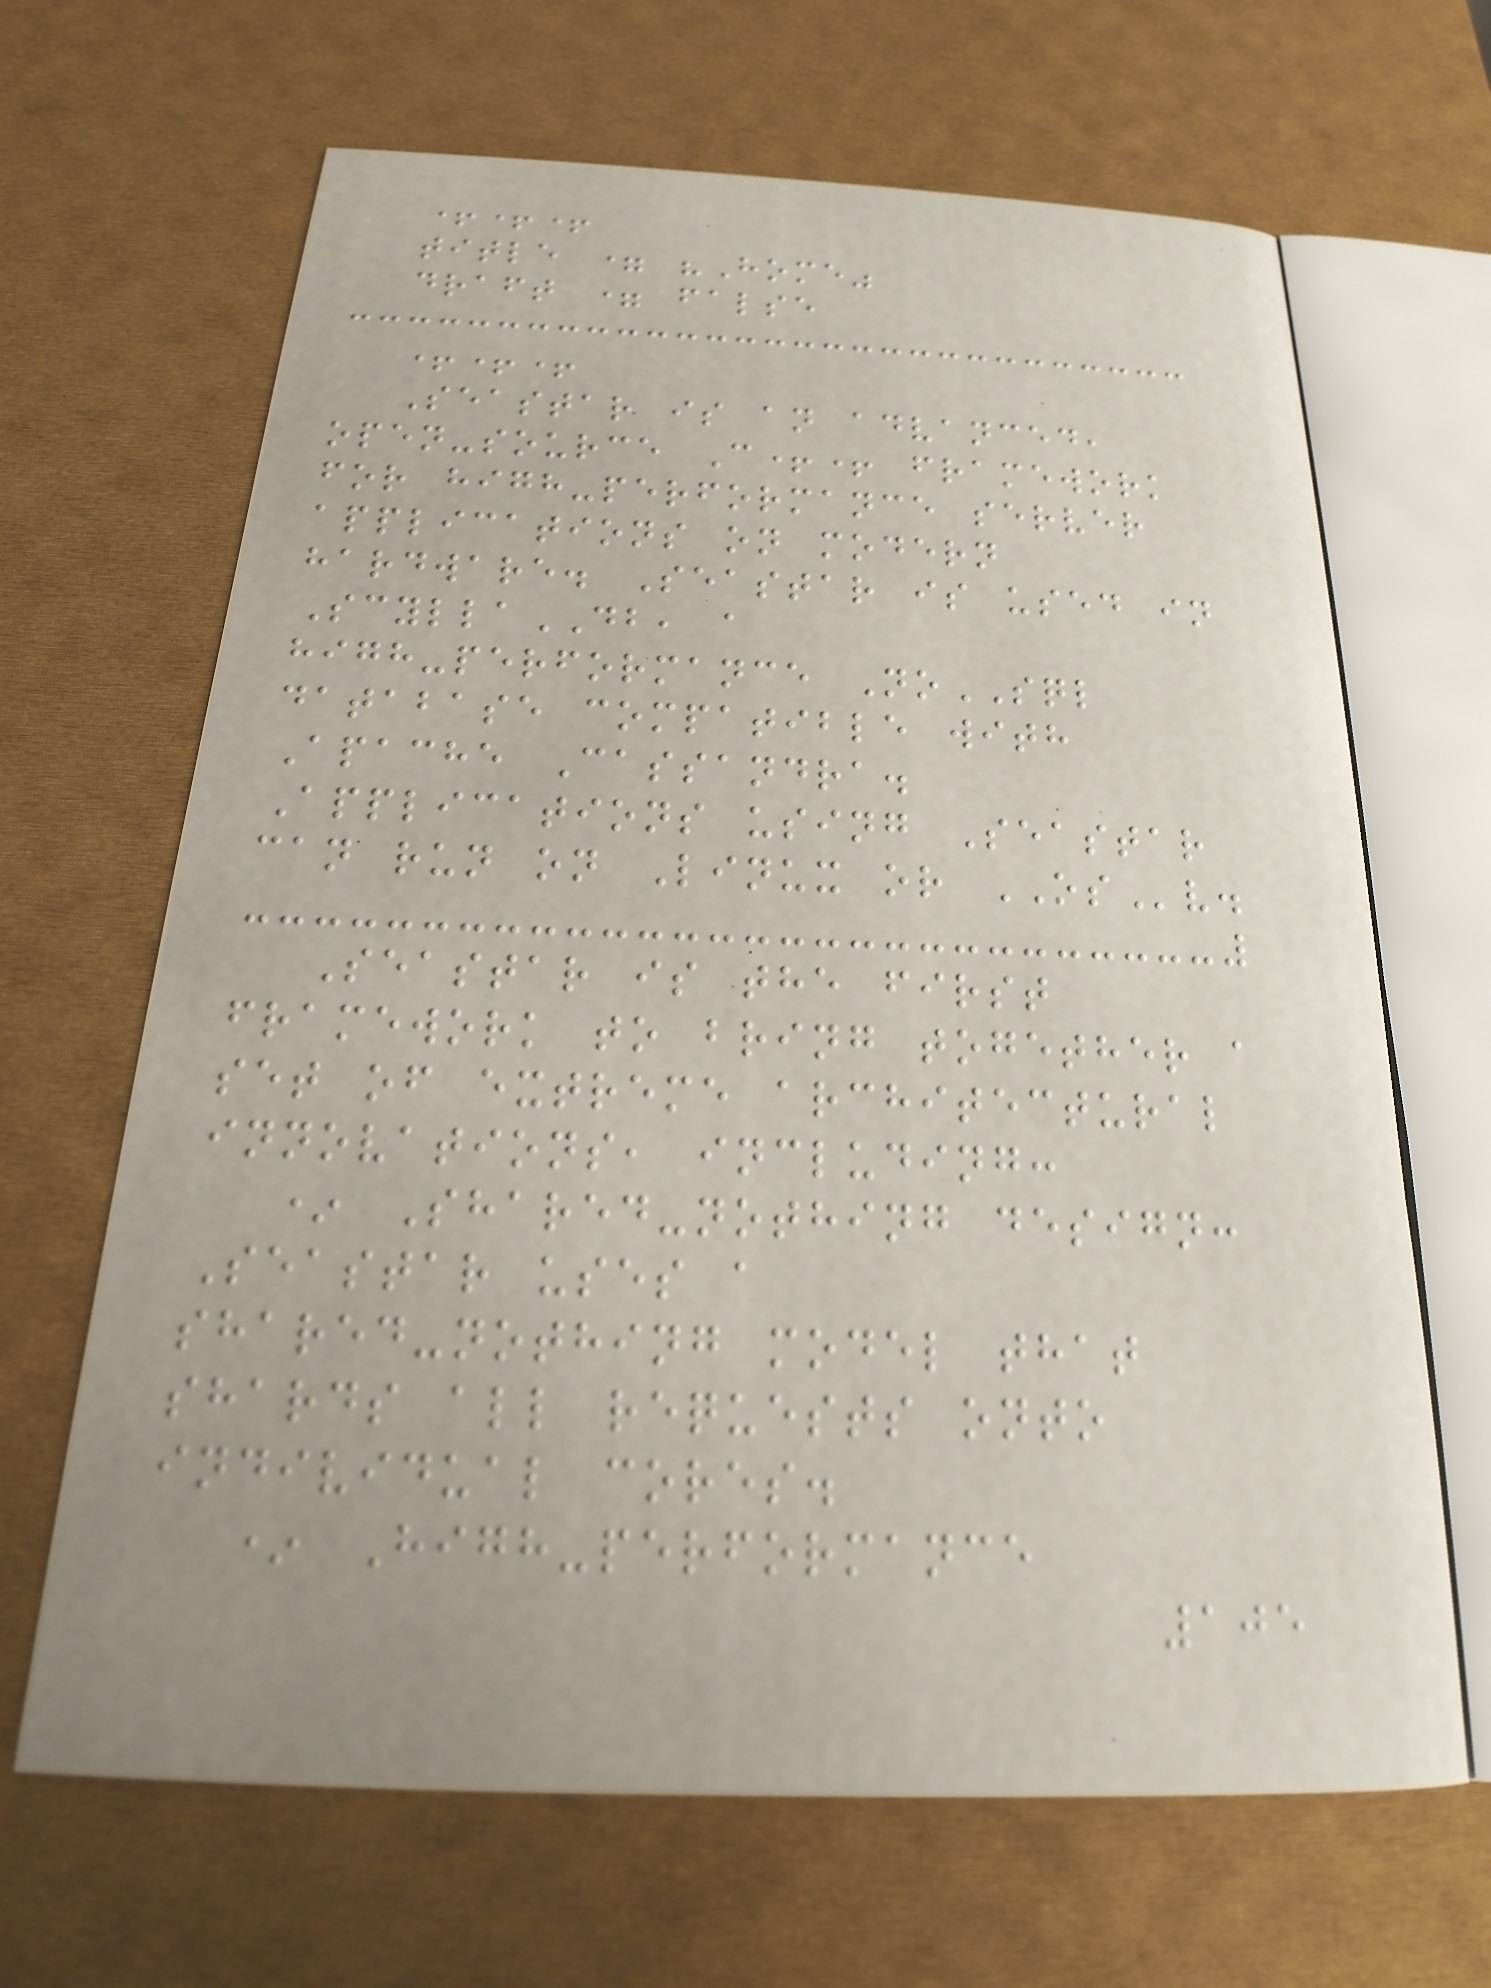+++
title = "Home"
draft = false
+++
Seastar is an advanced,
open-source C++ framework
for high-performance server
applications on modern
hardware. Seastar is used in
ScyllaDB, a
high-performance NoSQL
database compatible with
Apache Cassandra.
Applications using Seastar
can run on Linux or OSv.
Seastar is the first
framework to bring together a
set of extreme architectural
innovations, including:
* Shared-nothing design:
Seastar uses a
shared-nothing model that
shards all requests onto
individual cores.
* High-performance
105
